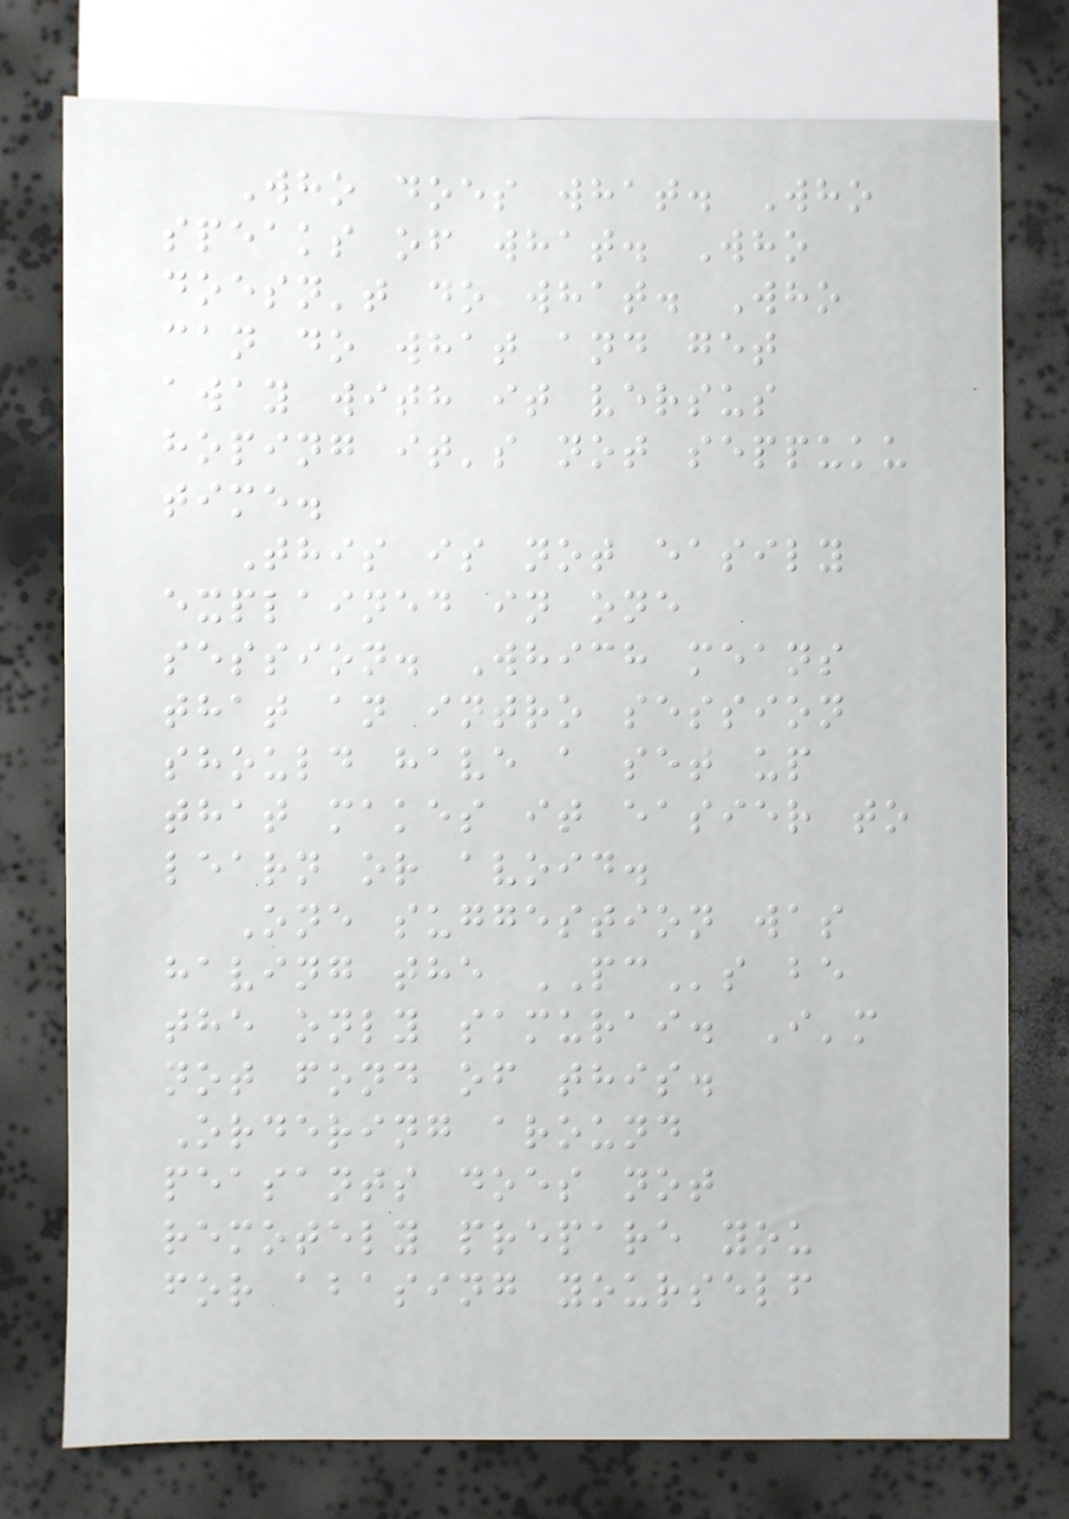Who does what. Who
speaks of what. Who
doesn't do what. Who
can do what and get
away with it versus
hoping it's not seppuku
time.
This is not easily
explained in one
session. Which means
that an intro session
should have a set up
that makes it easier to
learn or avoid.
One suggestion was
having the PCs be
the only samurai. I'm
not fond of this.
Ordering around
peasants does not
remotely prepare you
for abasing yourself
